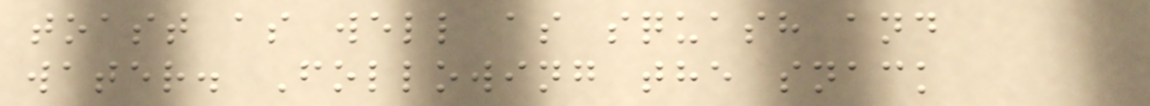toast as well as squash and
water. Following the snack
